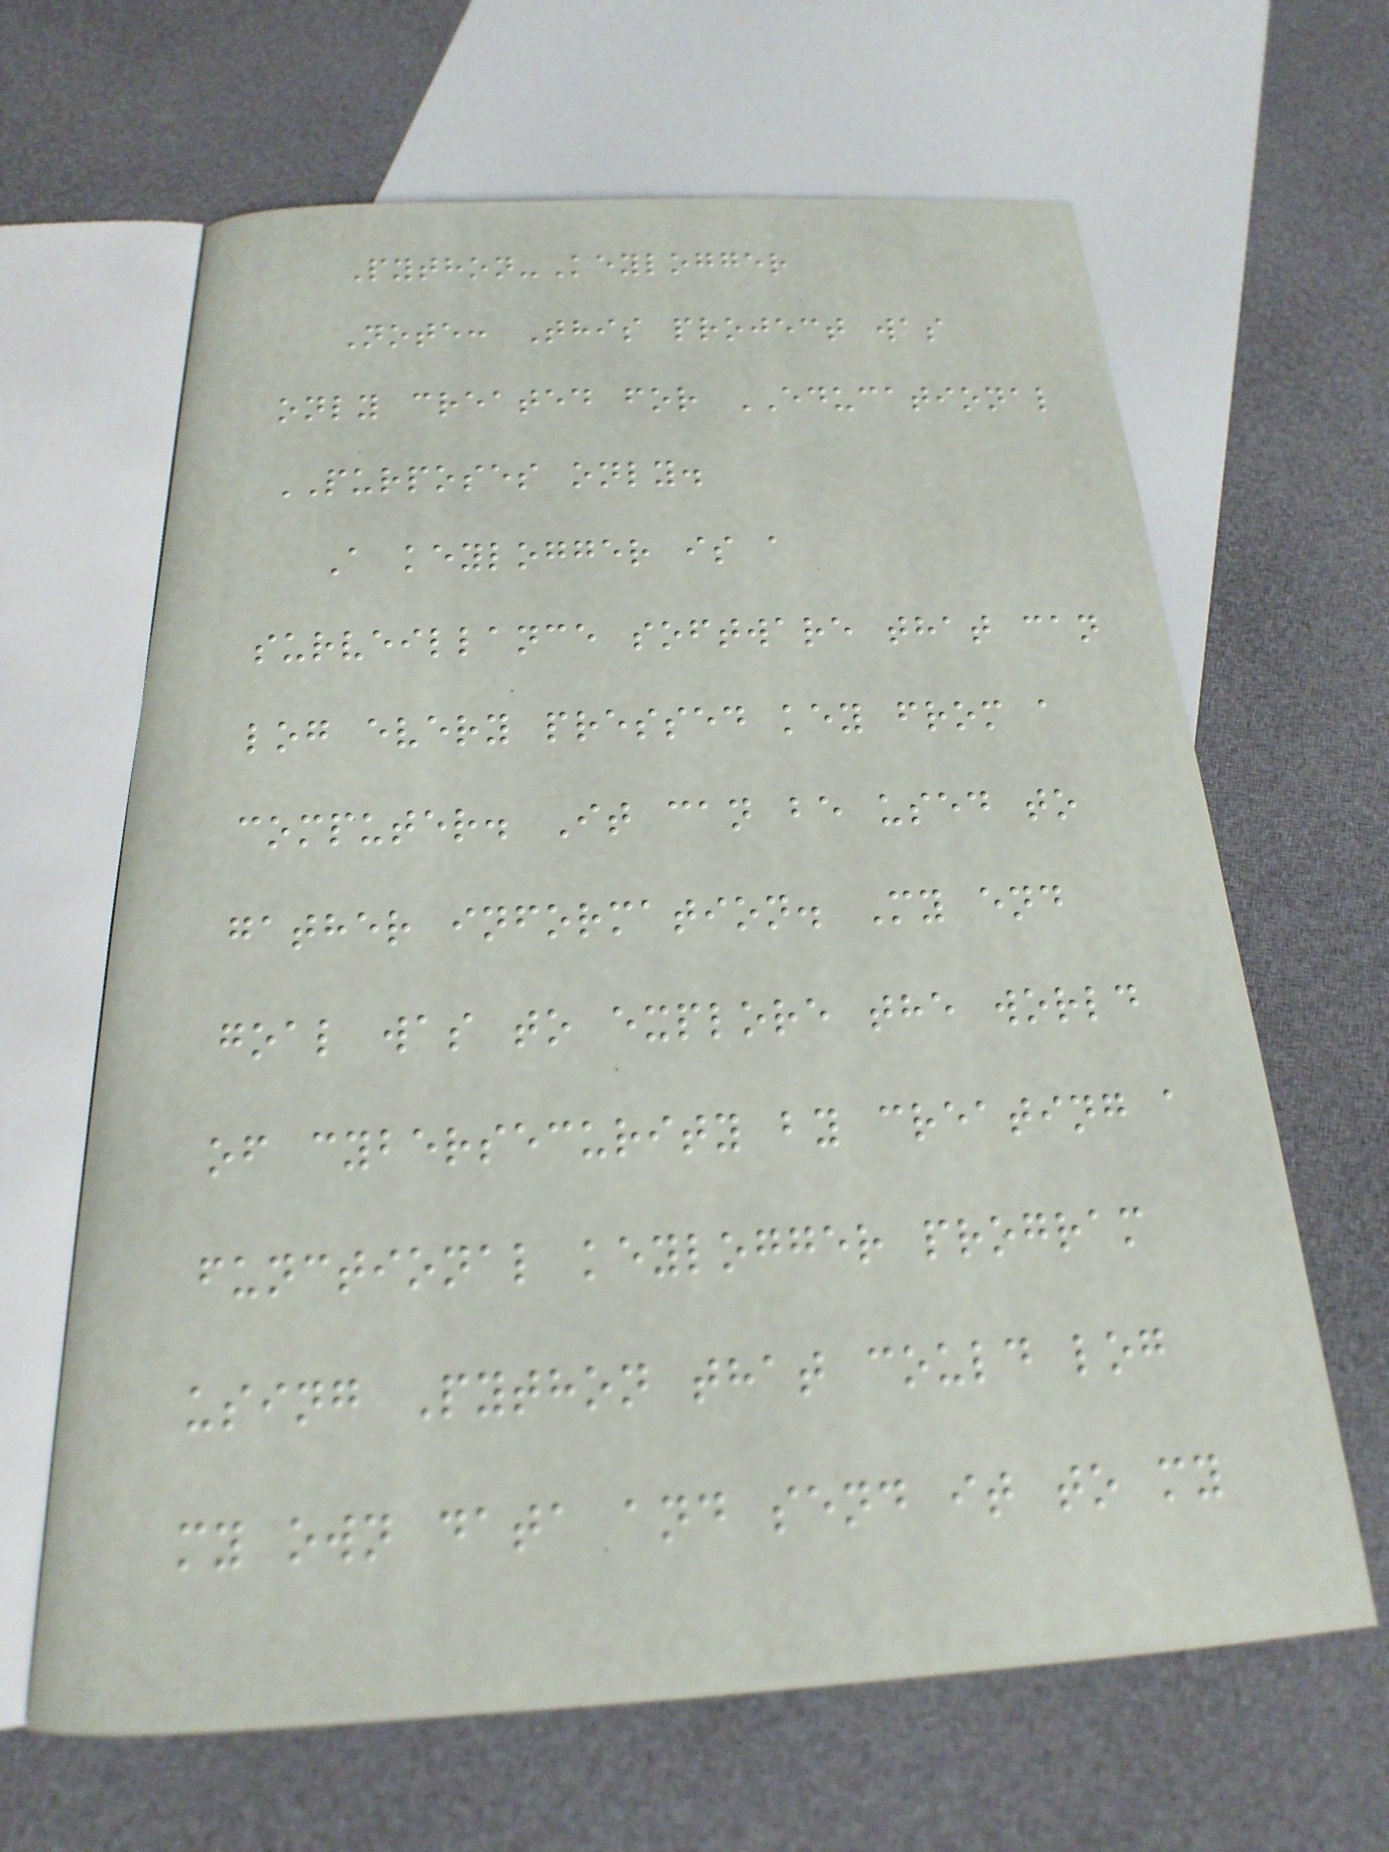Python-Keylogger
Note: This project was
only created for EDUCATIONAL
PURPOSES only.
A keylogger is a
surveillance software that can
log every pressed key from a
computer. It can be used to
gather information. My end
goal was to explore the world
of cybersecurity by creating a
functional keylogger program
using Python that could log
my own data and send it to my
